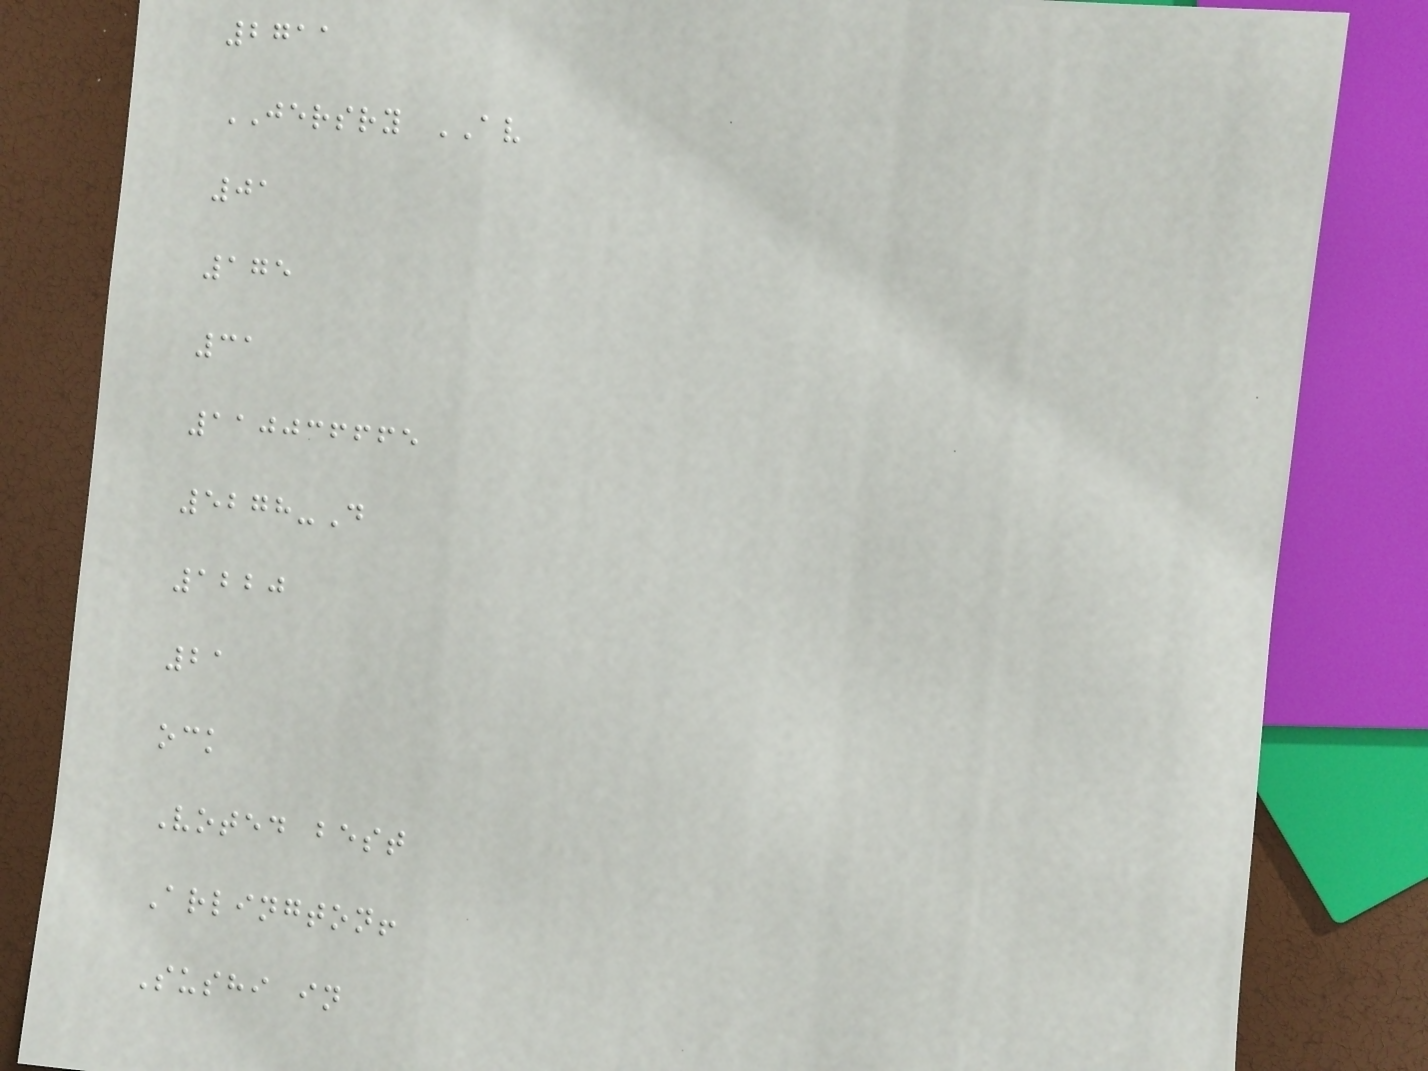2711
JERSRY AV
01
175
31
110036665
5278-D
1220
21
ock
Voted best
Arlington!
Sushi in
